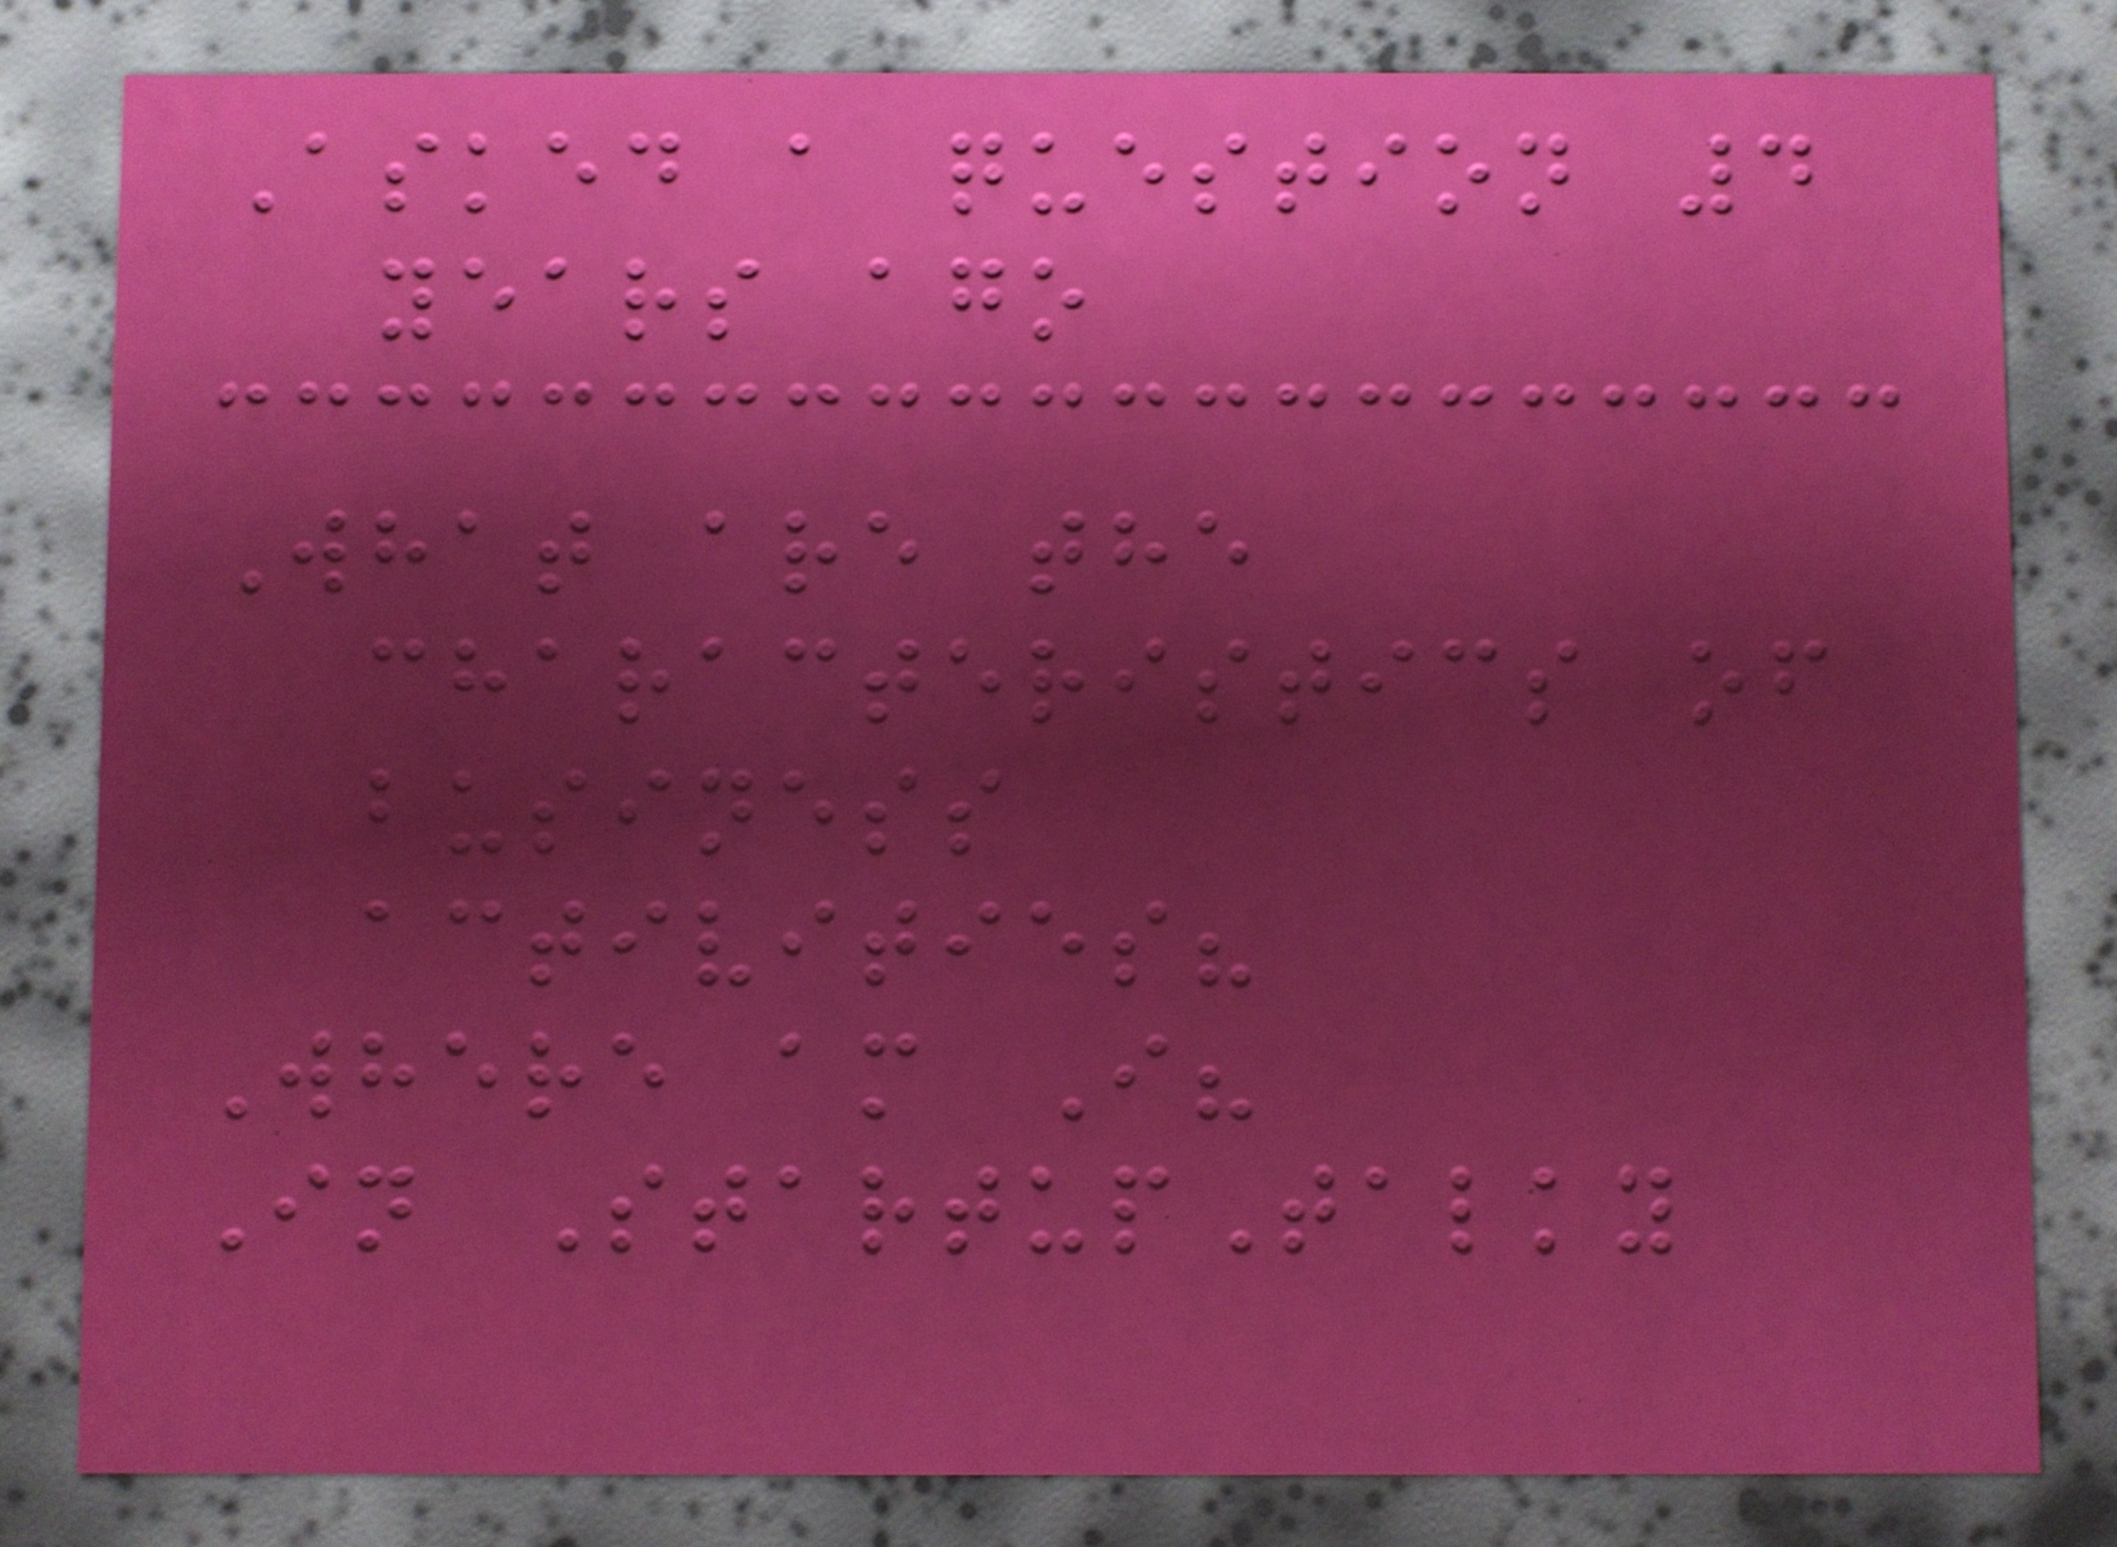Asked a question 4
years ago
What are the
characteristics of
business
activities?
Where am I?
In StartupTalky
